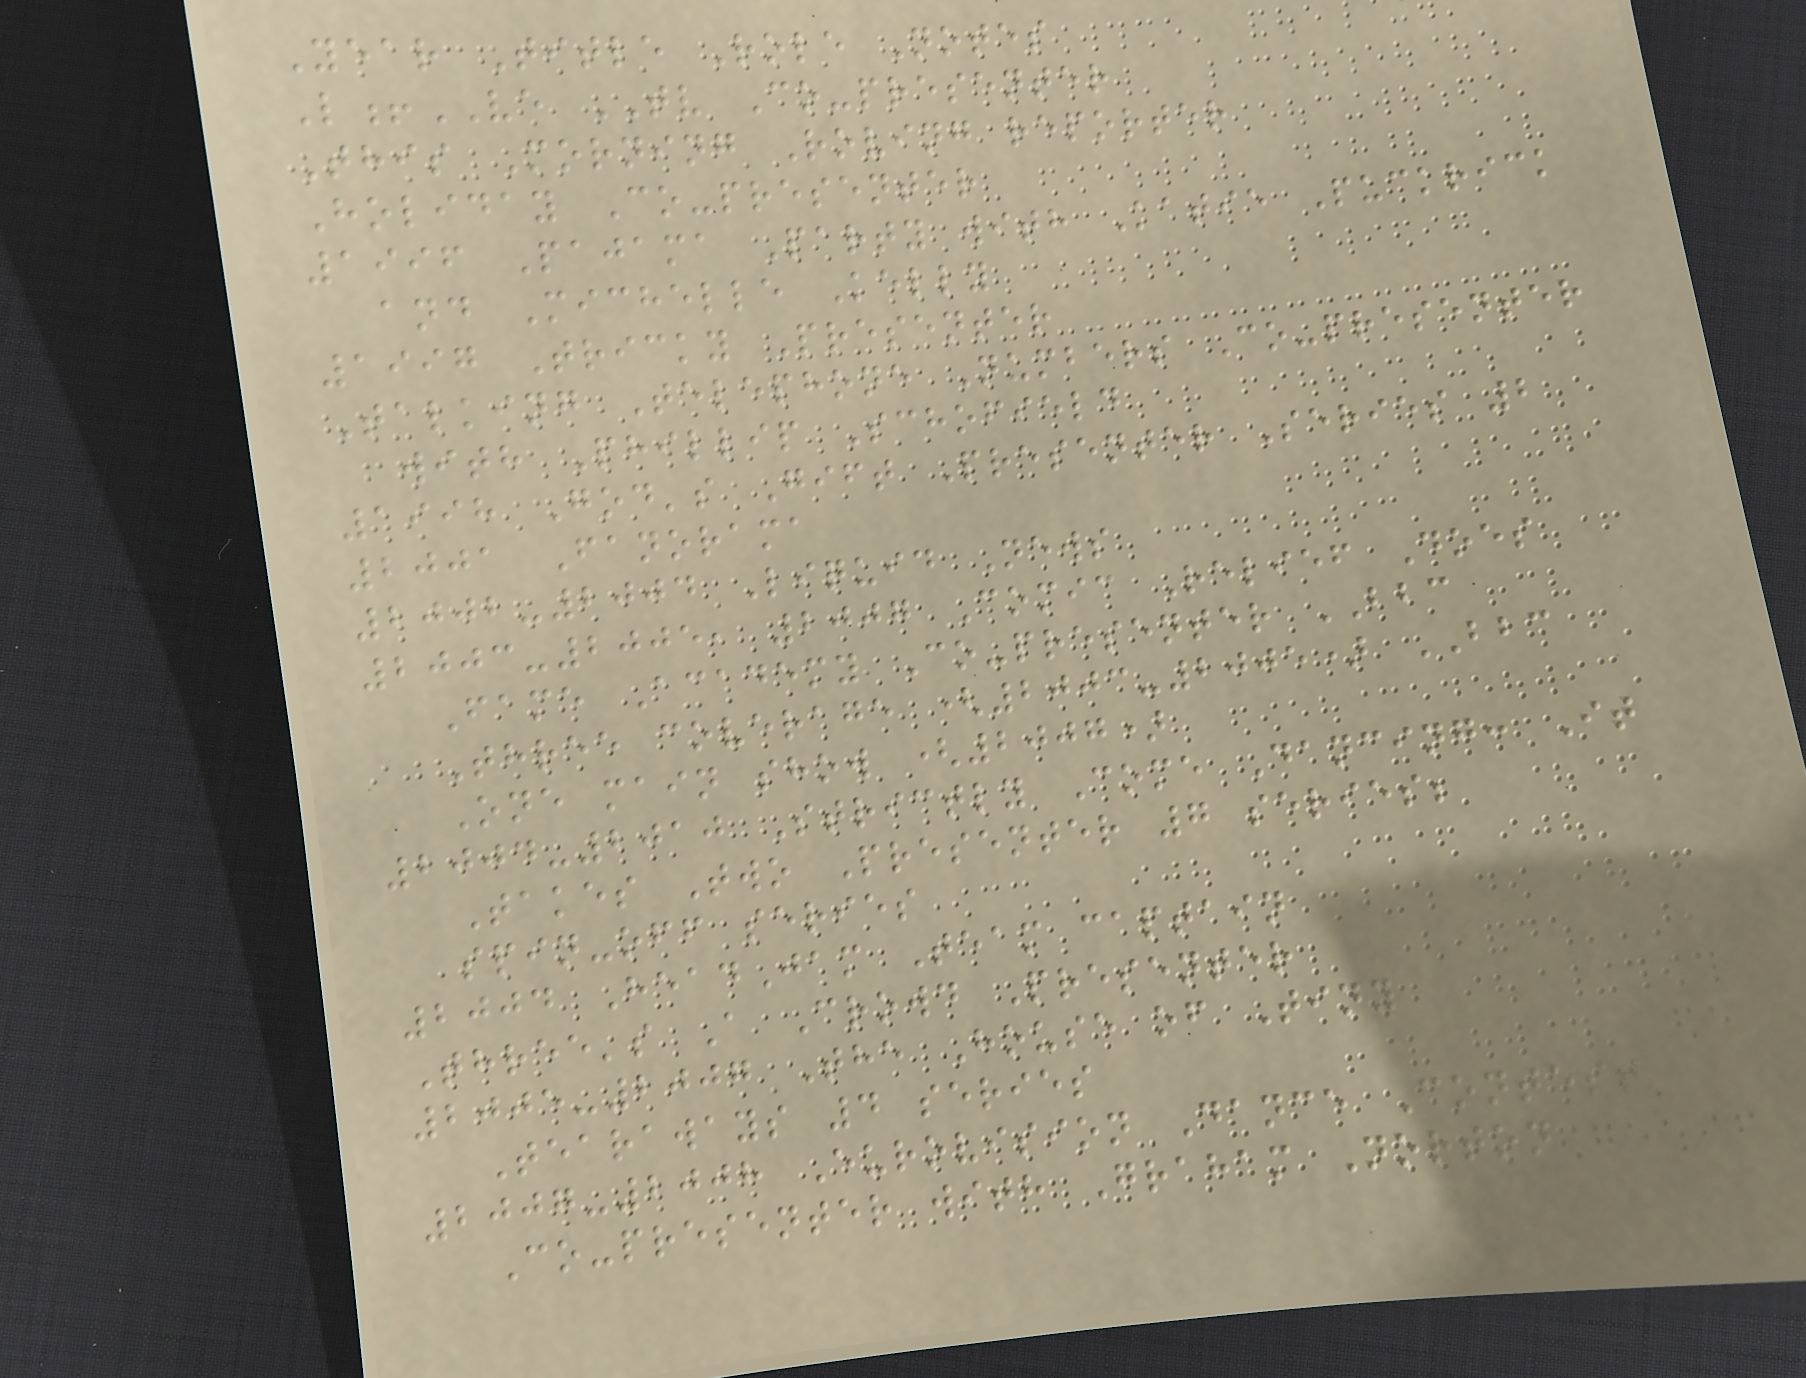Year Title Role Notes
L!VE TV Co-presenter
This Morning Roving reporter
Holiday Co-presenter
1996 Pajama Party with Katie Puckrick
and Michelle Kelly
1997 Tricky Presenter
Talking Telephone Numbers Co-presenter
with Phillip Schofield
1998 God's Gift Presenter Series 2
2001 Fanorama
2002-2004 Liquid News
2003-2005, 2007 Comic Relief Does
Fame Academy Co-presenter BBC
Three coverage (2003-2005) BBC
One main show (2007)
2004-2010 Strictly Come Dancing: It
Takes Two Presenter 7 series;
spin-off series
2004 HeadJam Team captain
Three's A Crowd Presenter
2005-2007 The House of Tiny
Tearaways 4 series
2007-2008 Eurovision Dance Contest
Co-presenter with Graham Norton
